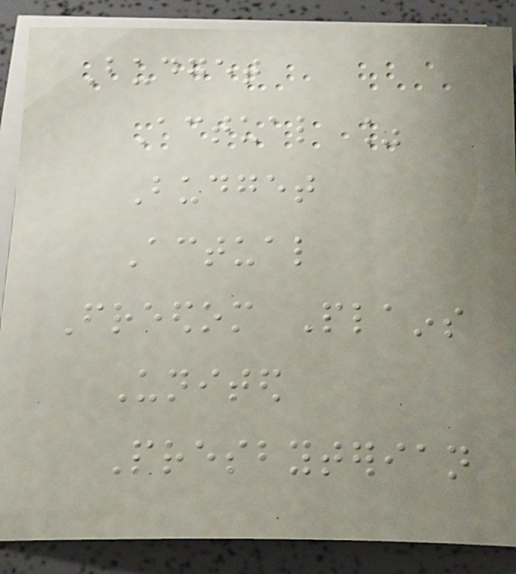Budget
Actual %
Budget
Actual
Freedom Plains
United
Presbyterian
